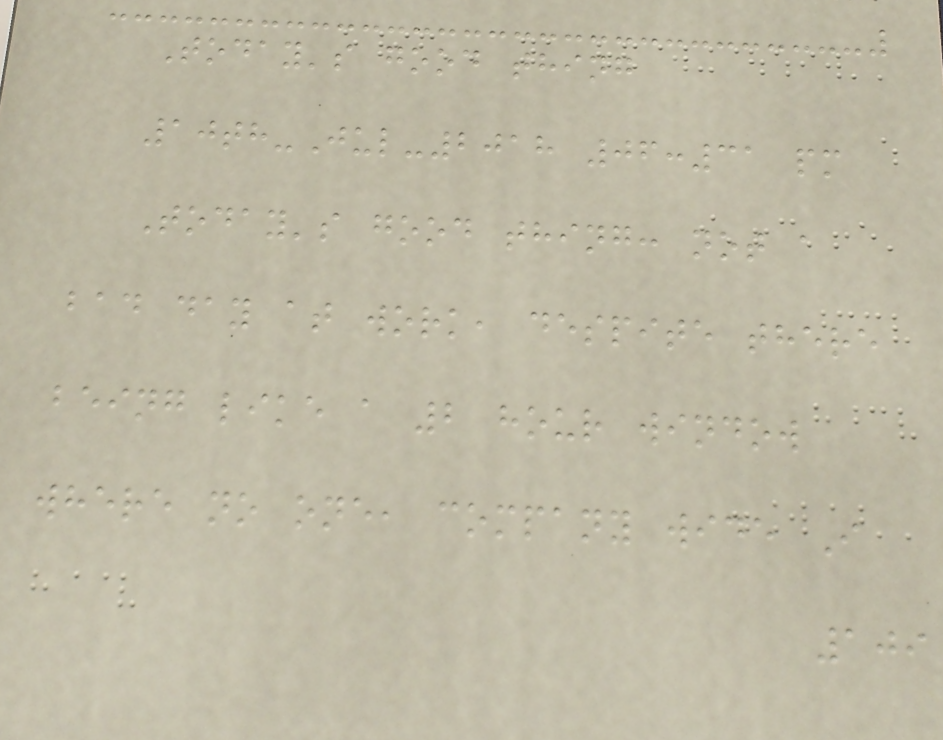Today's good thing
10th-Jul-2018 06:31 pm
Today's good thing: not a
bad day at work, despite there
being like a 2 hour window
where no one, company wide I
109
